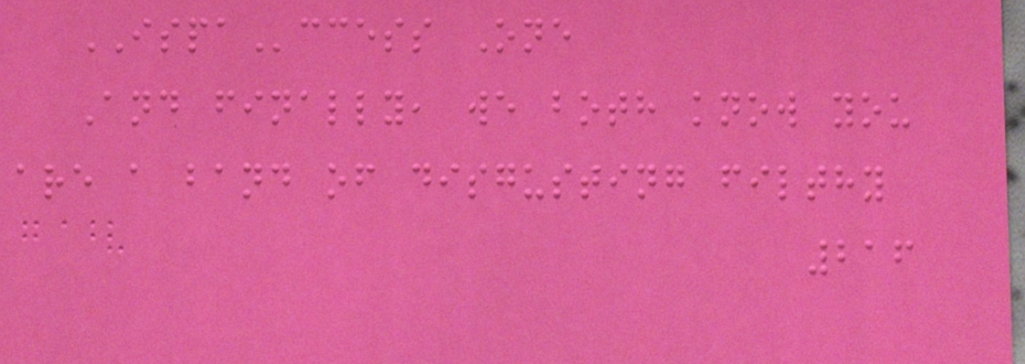ISPAccess One
And finally, we both know you
are a band of disgusting filthy
216
